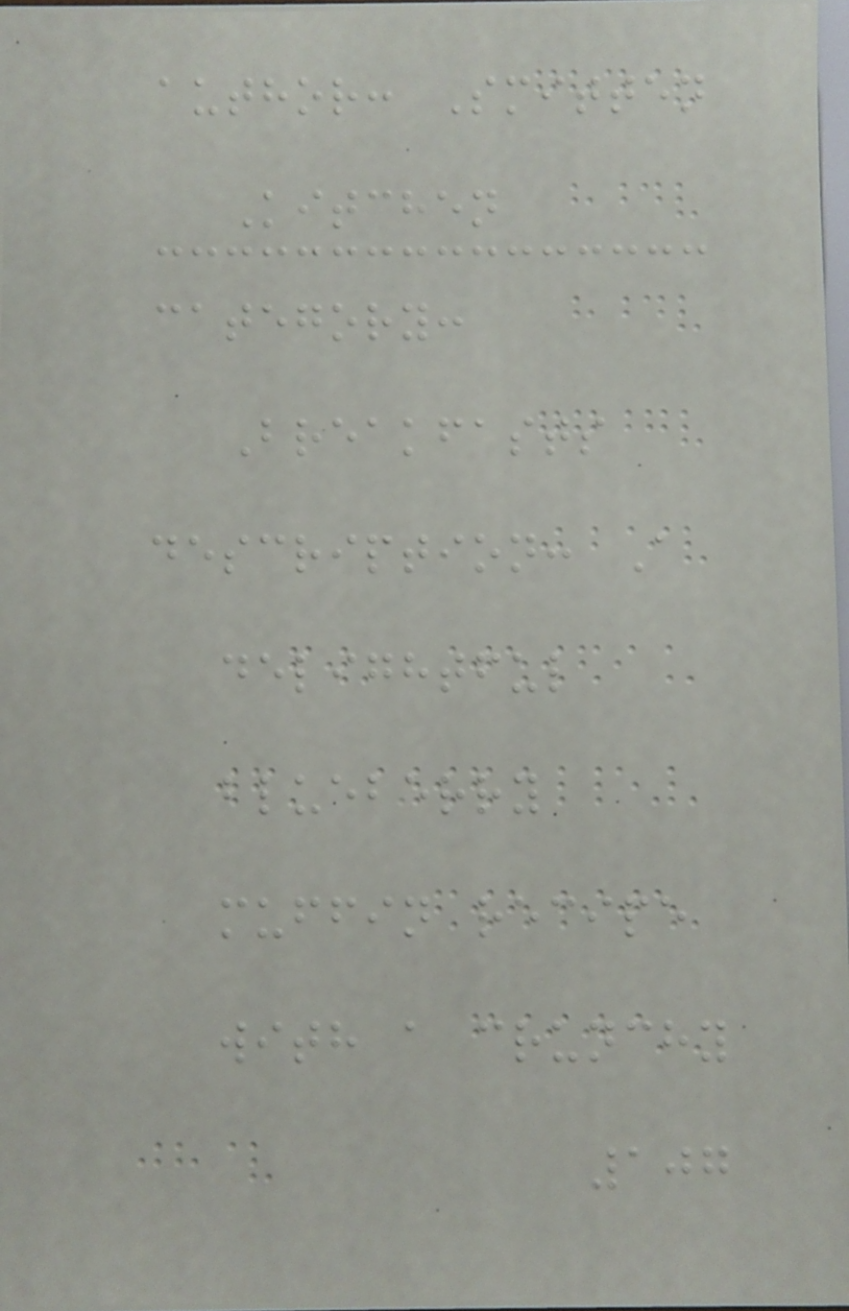author: Smitten
Kitchen
category:
Breakfasts
description: A
delightful
blueberry
muffin recipe
with a crunchy
107
